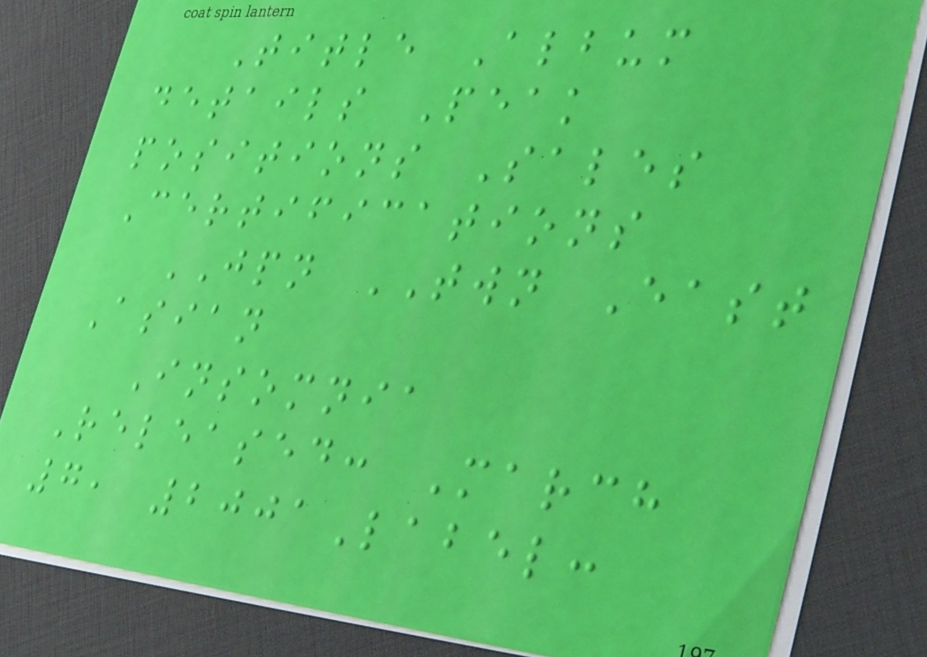Title Album
details Peak
positions Sales
Certifications
JPN TWN East
Asian
Insomnia
Released: March
7, 2001Label:
